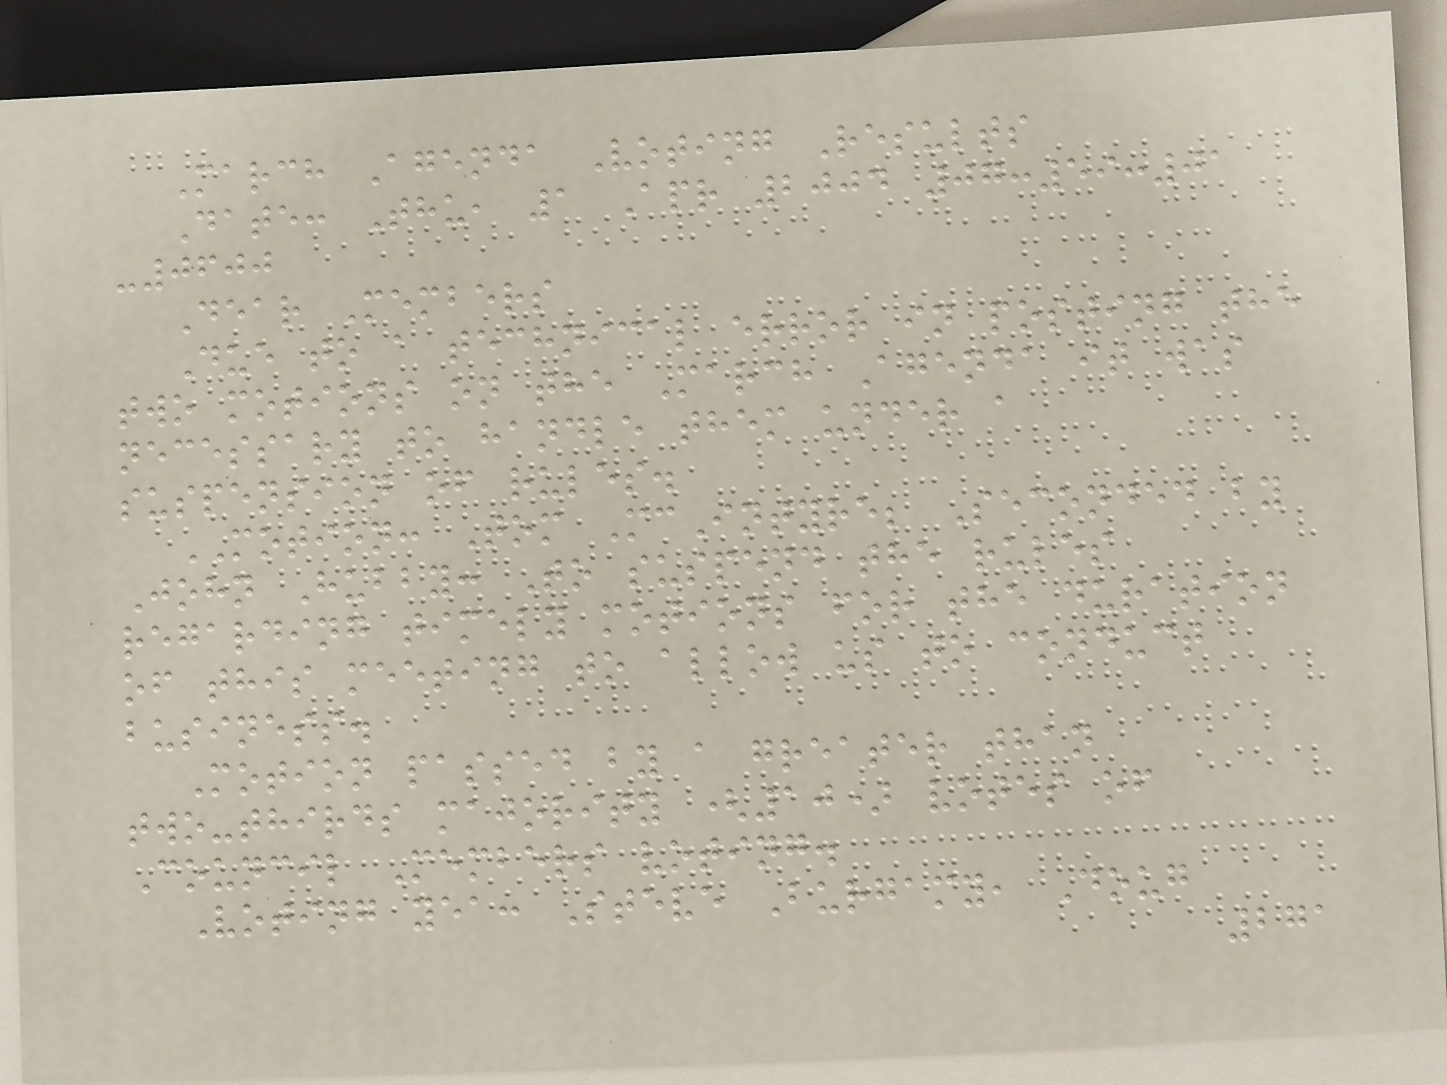March Agenda Voting Results
Date: Thu, 1 Apr 2004 07:59:01
-0600
Dear Members
Due to a technical error in posting the
two motions on the March Agenda it was
necessary to handle them under a
suspension of rules.
MOTION: Tom McIntyre; Seconded by
John Hubby: To suspend the rules
regarding timely motions for the duration
of this meeting to allow us to conduct
business.
Motion passed by a greater than
two-thirds majority (10) votes of
Council Members voting.
Voting yea: Steve Burgamy, Doug
271
